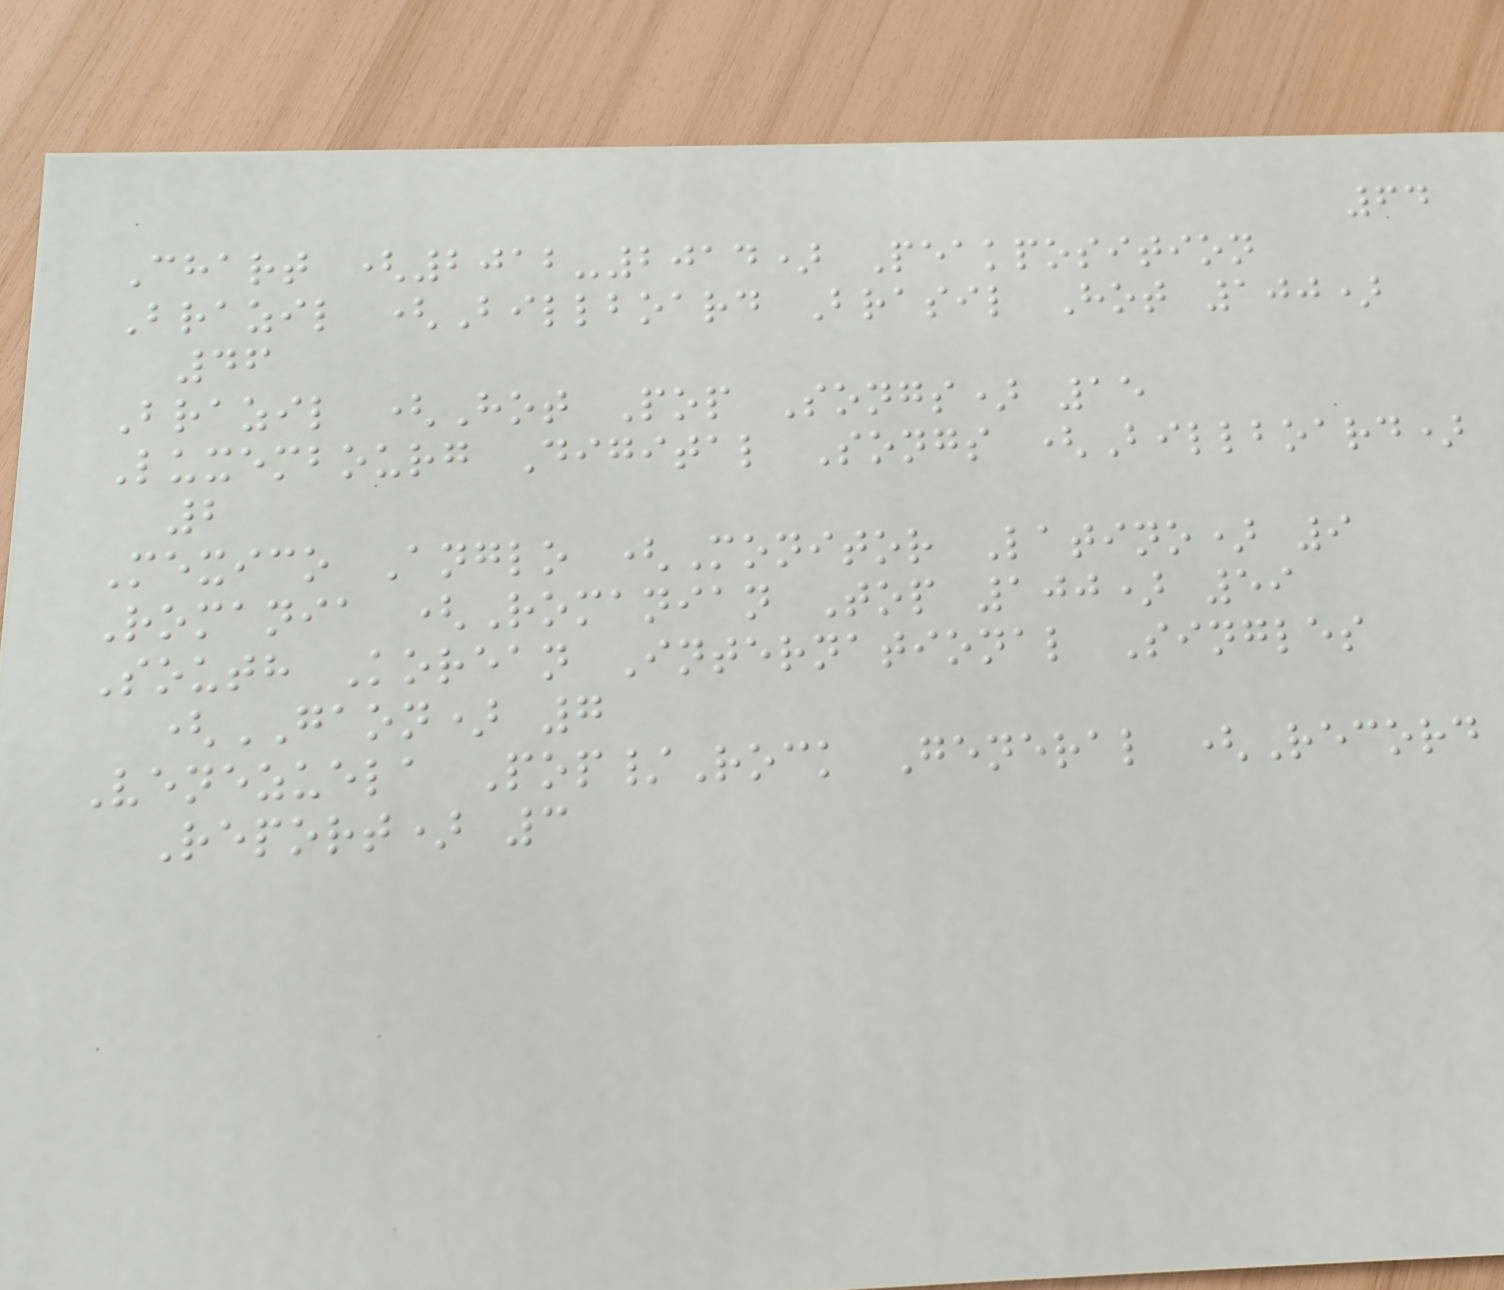64
Chart (2012-2014) Peakposition
Brazil (Billboard Brasil Hot 100)
46
Brazil (Hot Pop Songs) 15
Luxembourg Digital Songs (Billboard)
2
Mexico Anglo (Monitor Latino) 9
Romania (Romanian Top 100) 59
South Korean International Singles
(GAON) 7
Venezuela Pop/Rock General (Record
Report) 3
